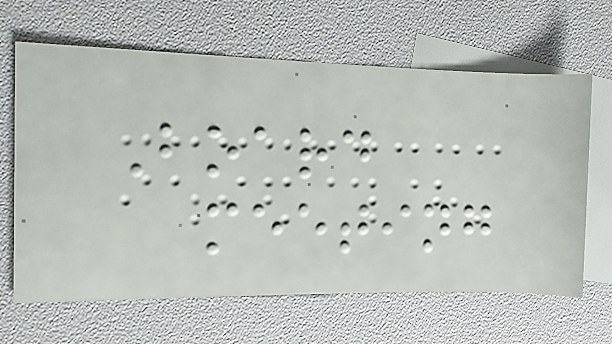Board
meeting
